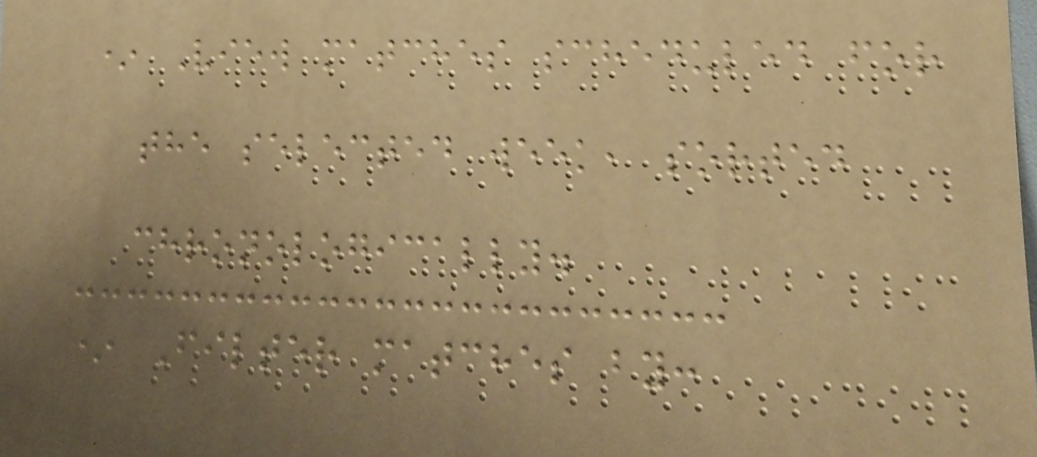* View matches scheduled for
the selected week, sorted
chronologically.
* Filter matches by:
